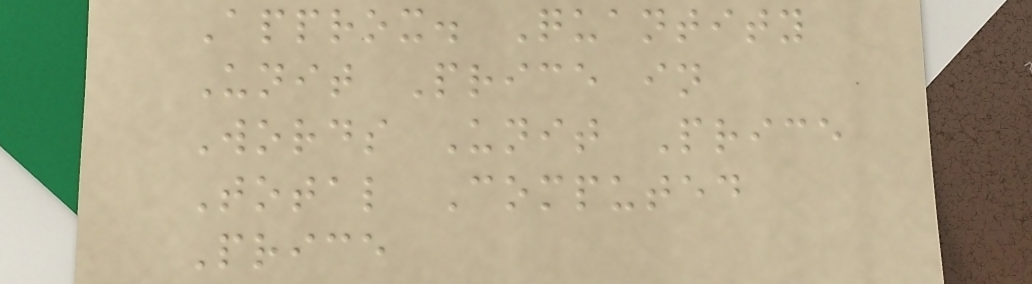Approx. Quantity
Unit Price in
Words Unit Price
Total Computed
Price
